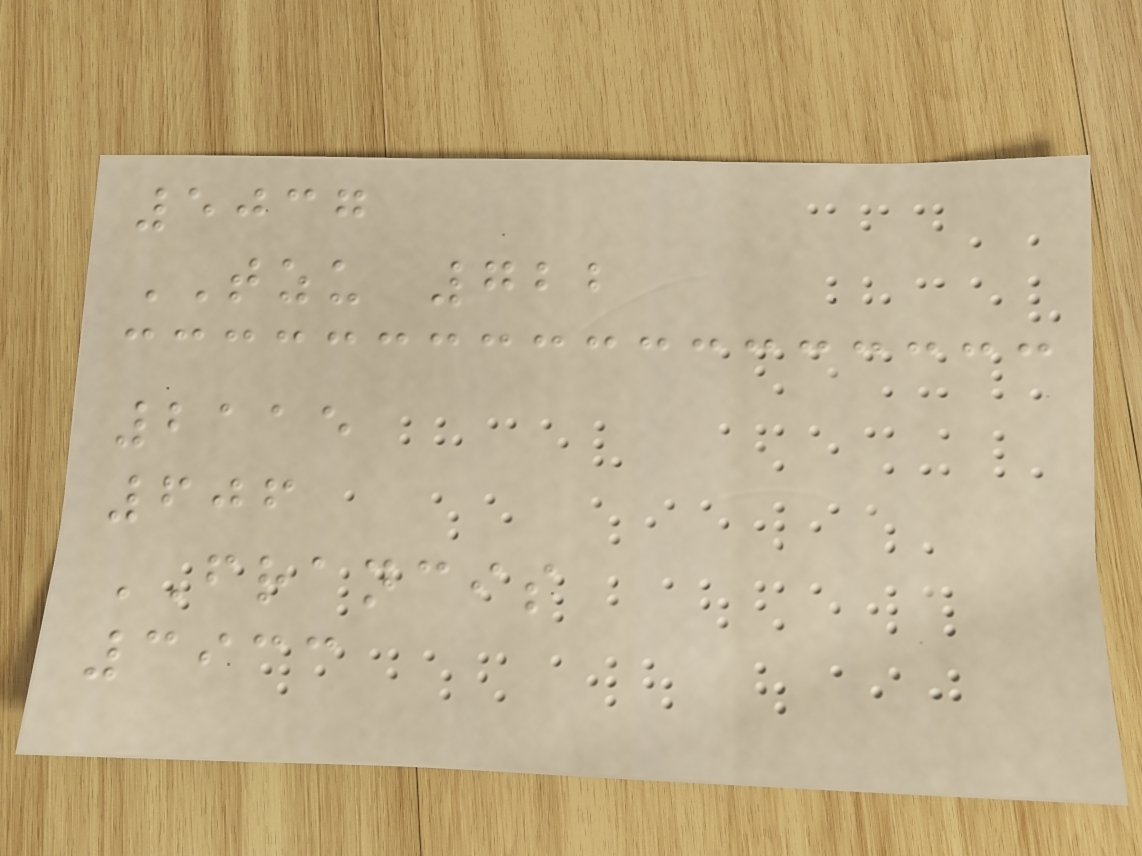5037
TZU 722
2115
606
FRANCIS
3933
